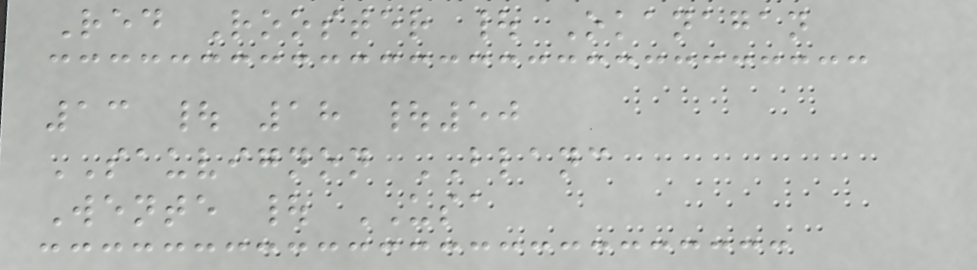Red Rooster | Okanagan
13 | 18 |50
SAUVIGNON BLANC
Wente | USA
